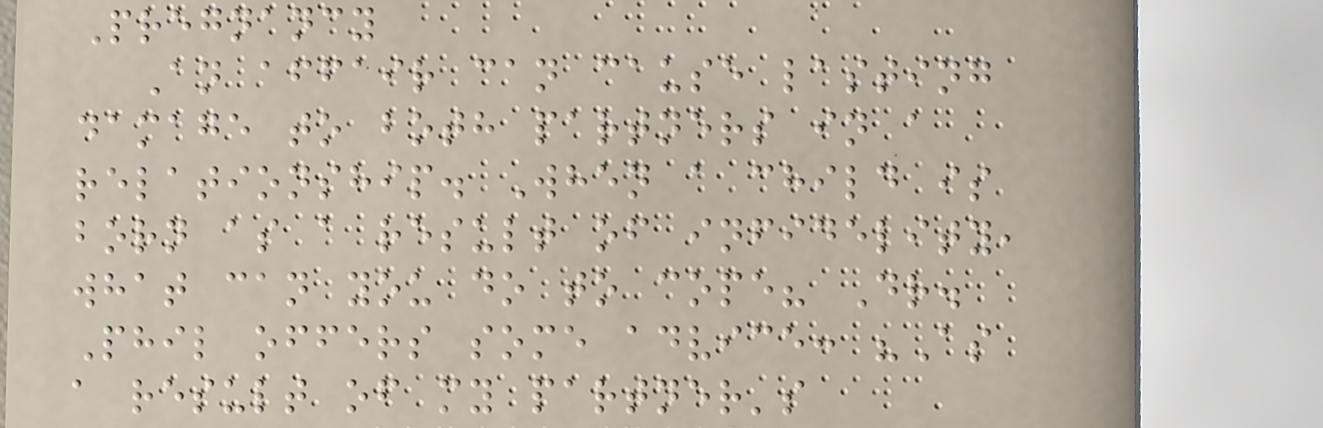Pregnancy
An affair can cause lasting
damage to both partners in a
relationship. When a child is
born as a result of infidelity,
what can you do to cope? Dr.
Phil offers some advice: "As
a result of my partner's
